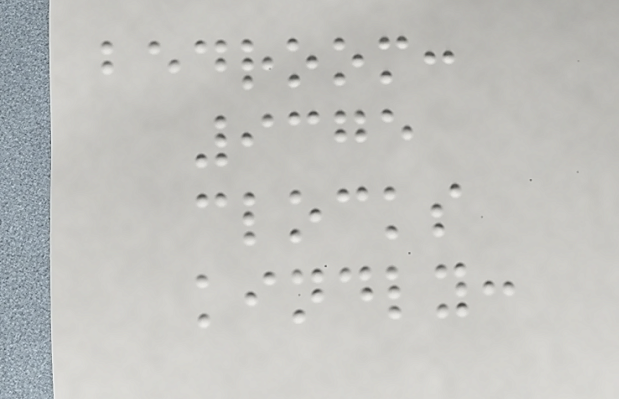bedroom:
9375
clocks
kindly:
